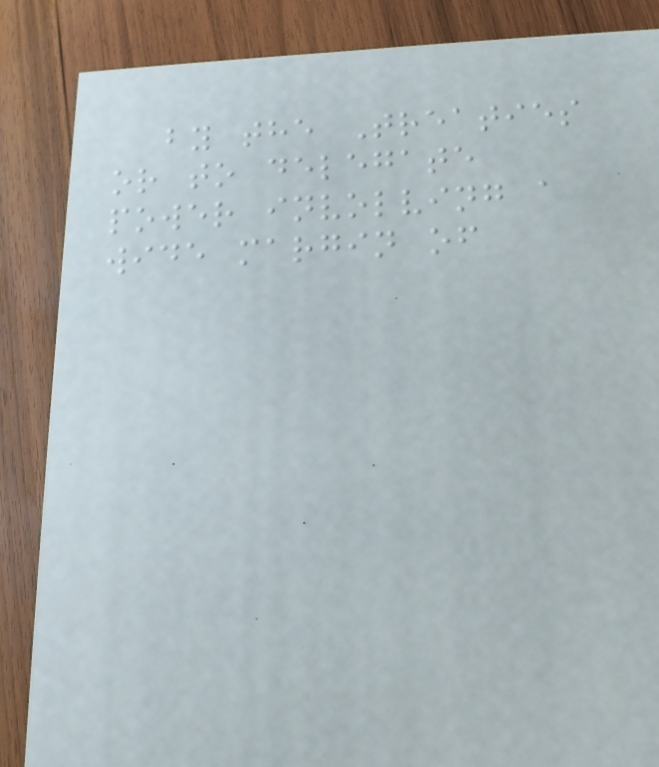by the Treaties
or to delegate
power involving a
wide margin of
